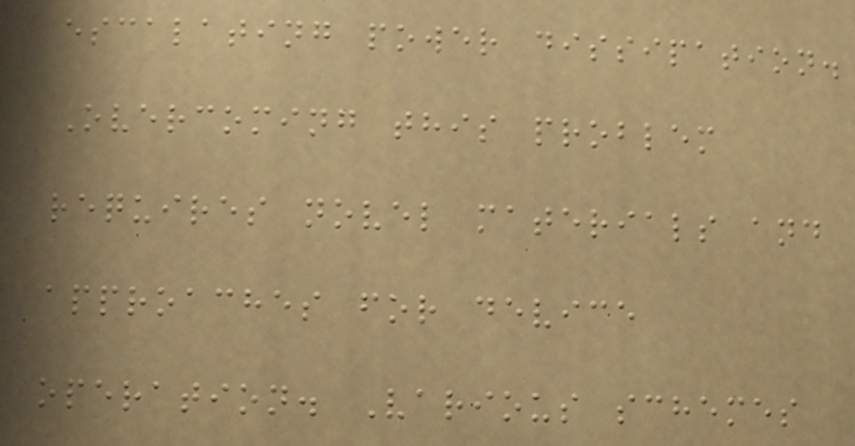escalating power dissipation.
Overcoming this problem
requires novel materials and
approaches for device
operation. Various schemes
